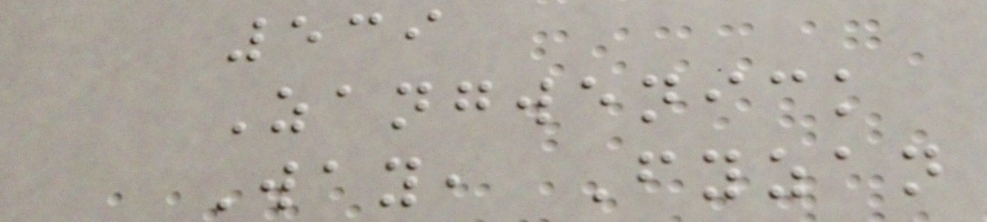539
Zangwenick
Way, Fyzan
